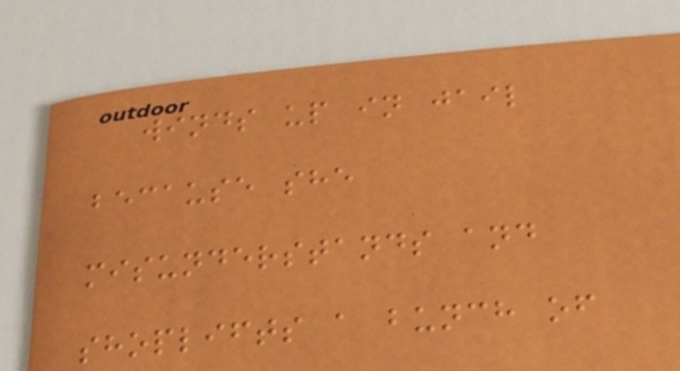winds up in jail
because she
misunderstands and
shoplifts a bunch of
